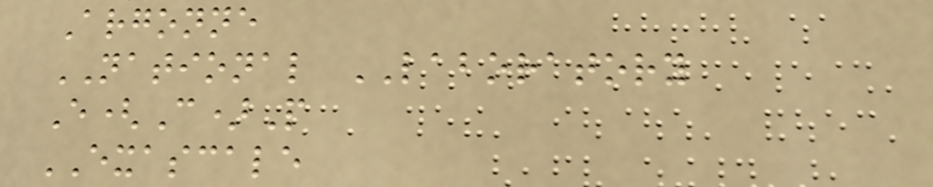Argonne
NATIONAL LABORATORY
E(C)P
EXASCALE
